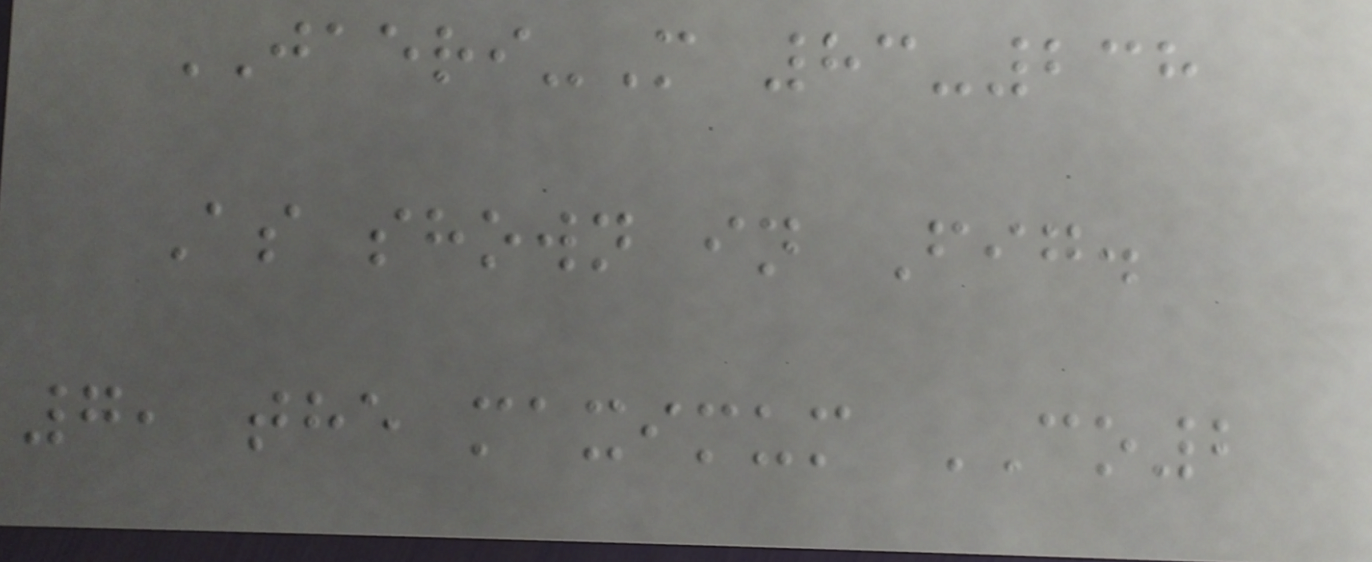JAERI-M 83-238
As shown in Fig.
7, the maximum CO2
